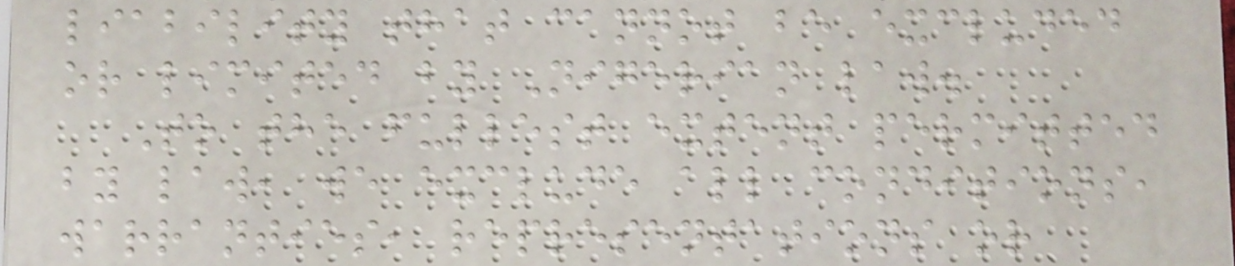liability that cannot be excluded
or limited by Nigerian law.
To the fullest extent permitted
by law, we exclude all conditions,
warranties, representations or
